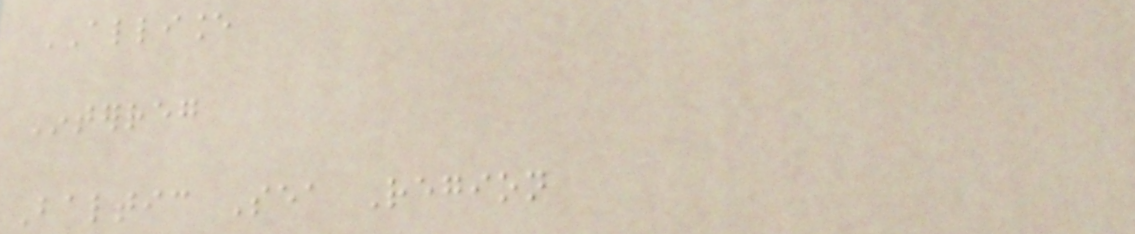ALLIANCE
Interreg
Baltic Sea Region
